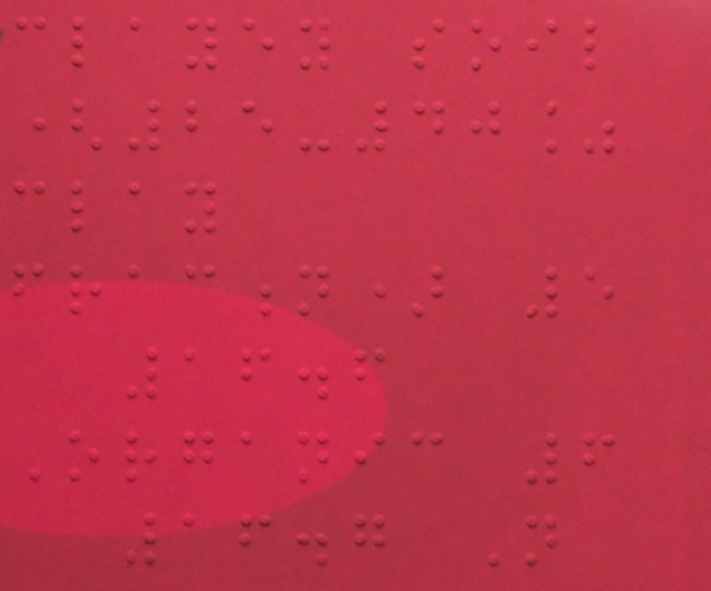clayey soil
(25-40%
clay
fraction) 5
16.6
Organic 6
16.7 Not
